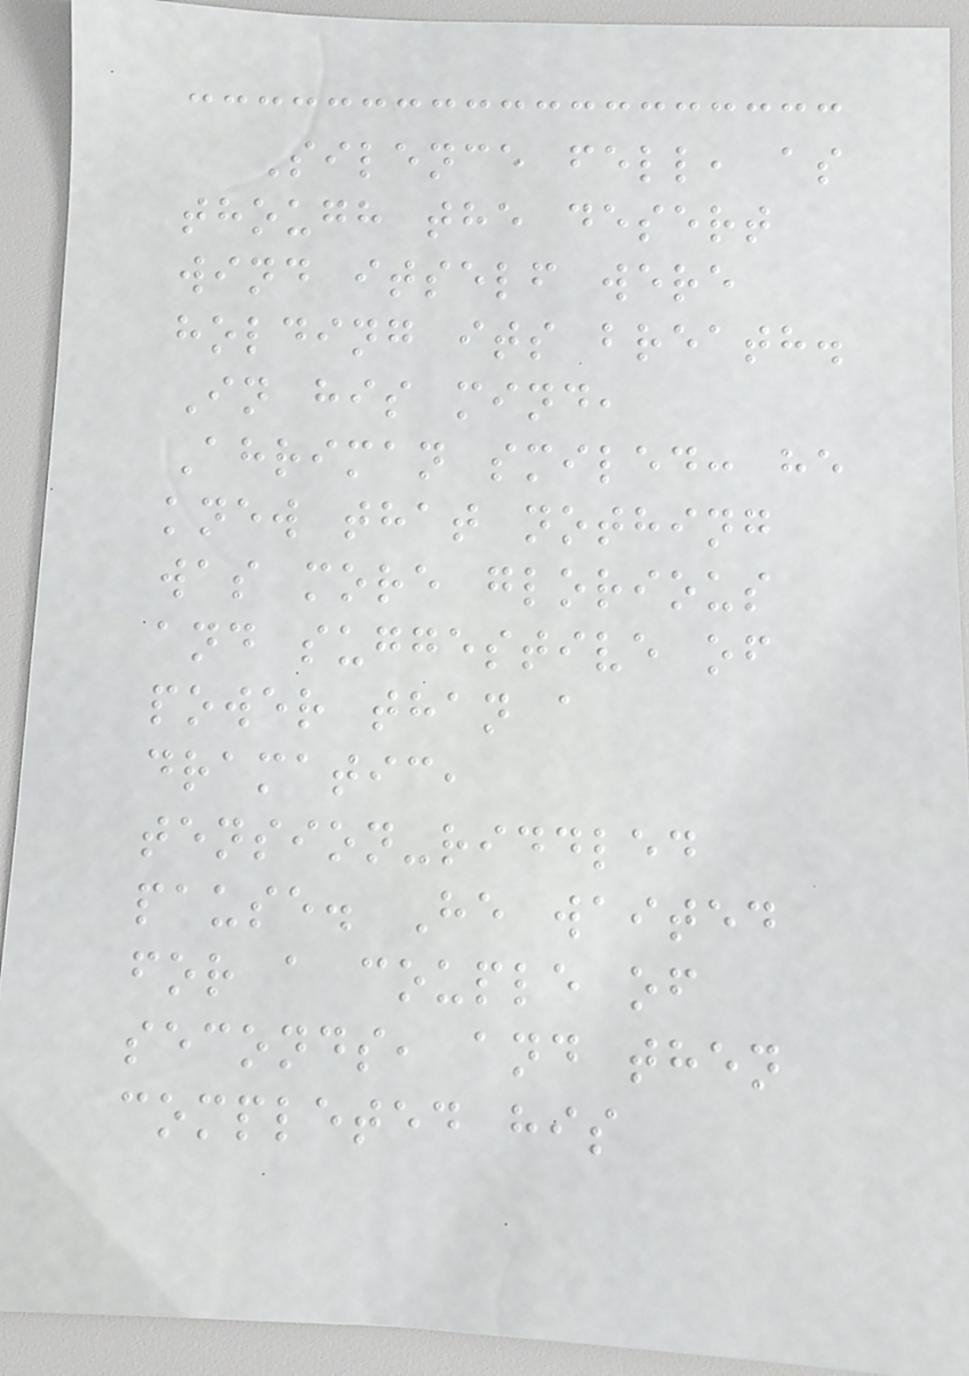Silence fell, as
though the desert
wind itself were
holding its breath.
In his mind,
Ahriman smiled: he
knew that nothing
was more glorious
and suggestive of
power than a
dramatic,
tension-riddled
pause. He waited
for a couple of
seconds, and then
completed his
